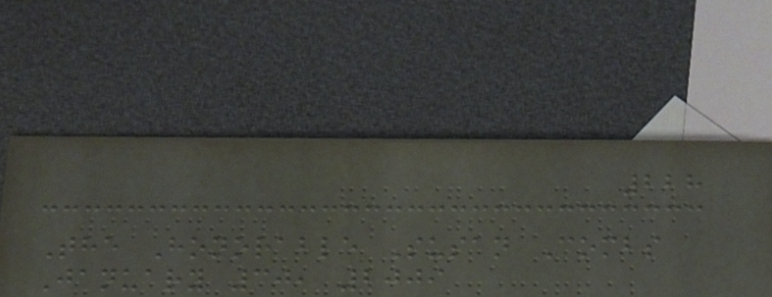228
The Honorable Susan Combs
January 30, 2009
